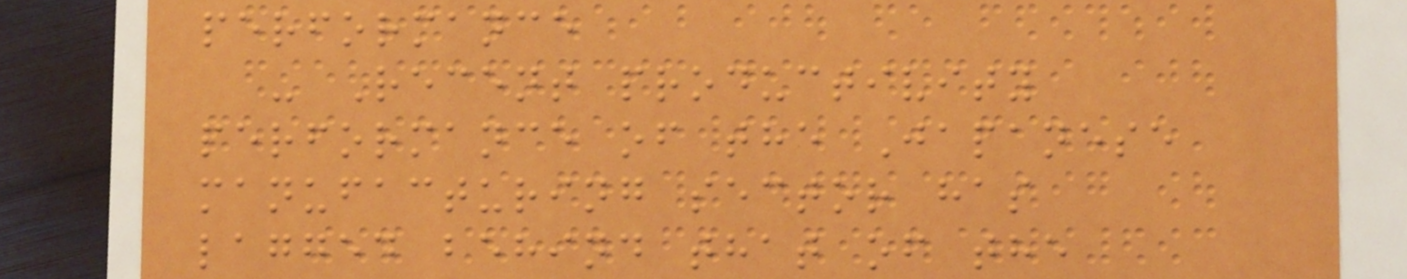performance
- Recent productivity
performance of the Japanese
manufacturing sector has
lagged behind that of the
